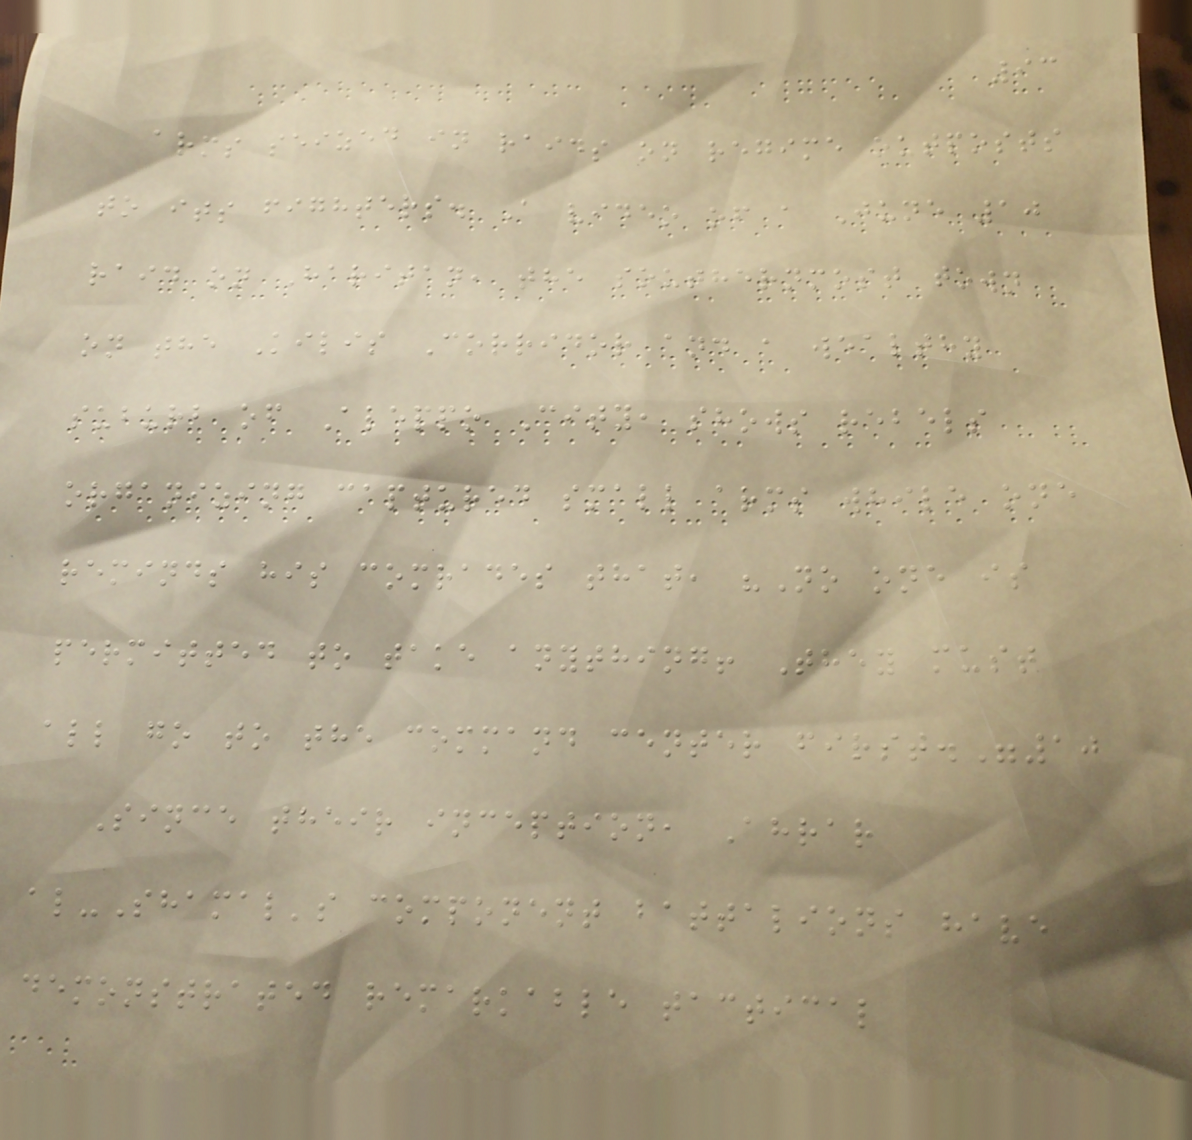93
arms seized in raids on regime outposts
to its fighters. A video of a June 10
raid on Haritan, the southernmost town
on the Kilis Corridor and a wealthy
suburb of Aleppo City, shows rebels
organizing captured small arms while one
reminds his comrades that, "No one is
permitted to take anything! They must
all go to the command center first."10
Since their inception, Ahrar
al-Shamal's component battalions have
demonstrated remarkable tactical
